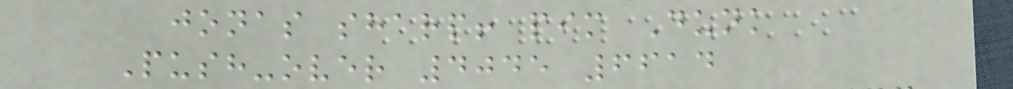jonas sharp! pim Dunk
Push-over 4045 6614
